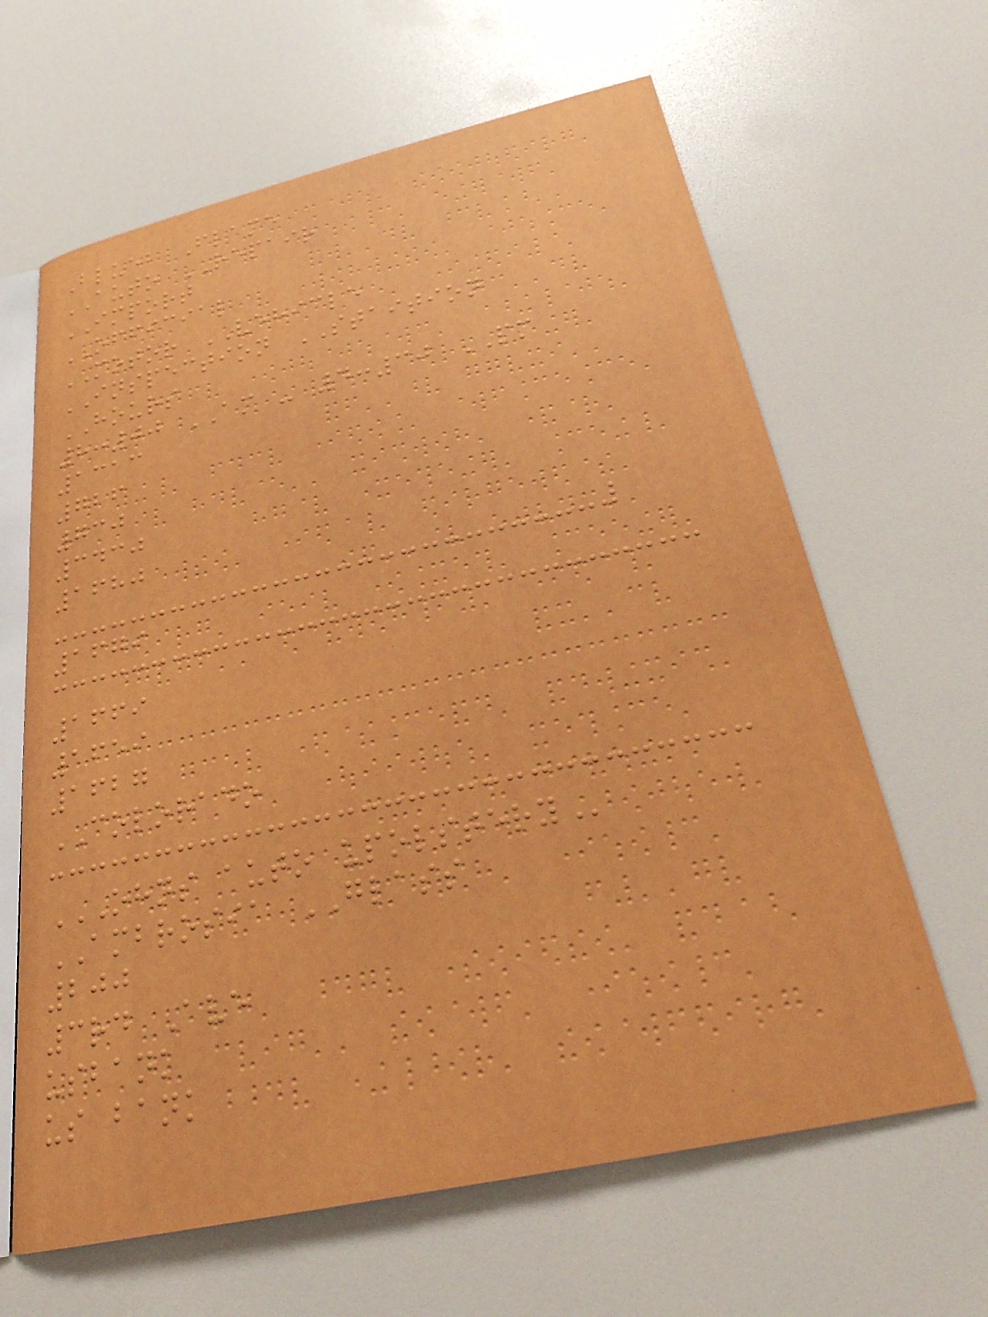Blueb Flame
AUTO REPAIR
IMPORT
OFFICIAL
MOTOR VEHICLE
INSPECTION STAITION
HOURS
8:00 AM - 4:30 PM
1313
726
730
3430
1680
1679
1669
1659
1627
COLORADO
OHNS AUTO UPOLSTERY
AMBROSIA GLASS
200
3rd Ave
usbank
us bank
